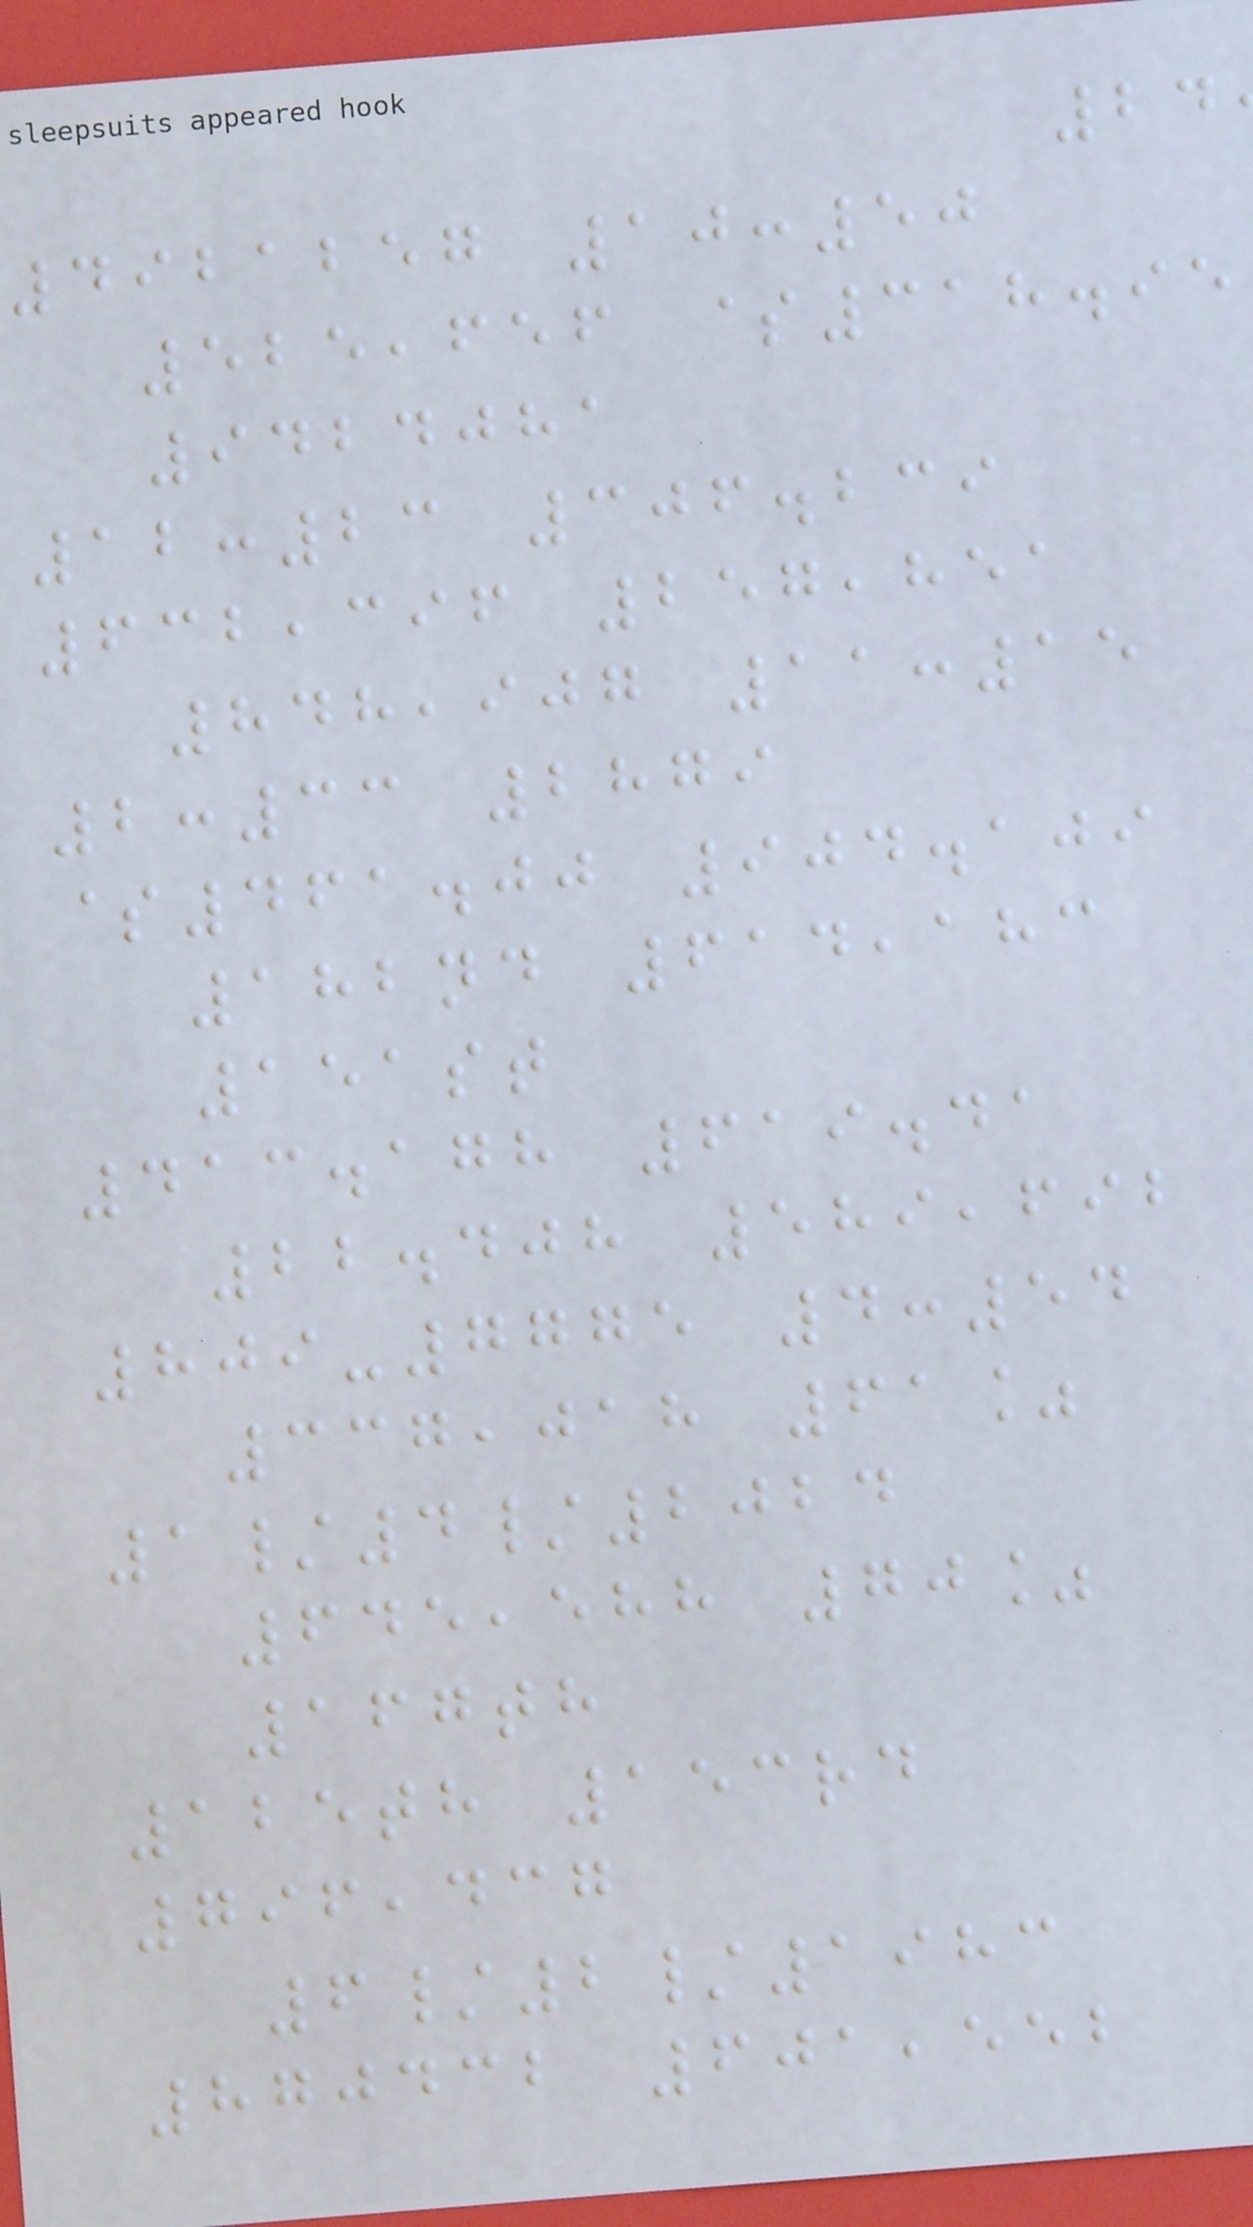4921257 10:50
525,656 $318.95
9424081
12:23 306.239
632,396 257,851
848,907 11:15
2:33 2879
$461.00 904.109
182nd 614,183
151st
413.178 619.41
22.408 589,692
809-7775 4:54
337,018 61%
1/4/2024
645,588 70%
167th
125th 153rd
796,437
6/2/1983
870432 601,552
